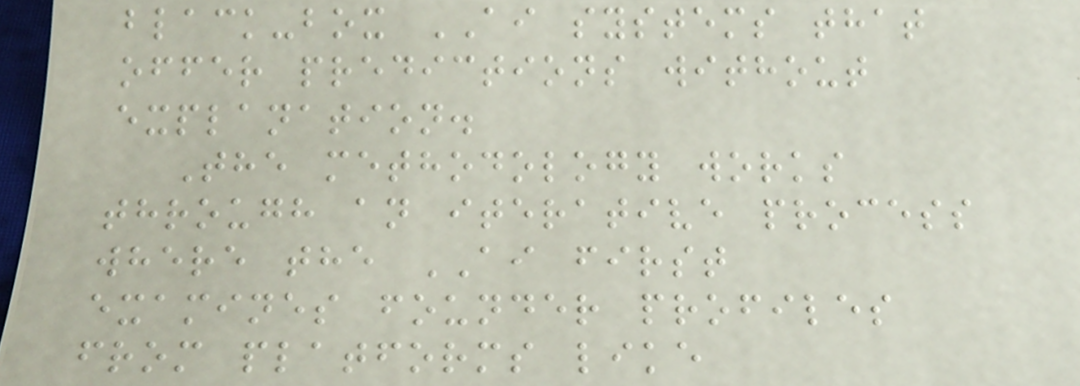black-box AI systems that
offer predictions without
explanation.
The methodology works
through an iterative process
where the AI first
examines founder profiles
from platforms like
